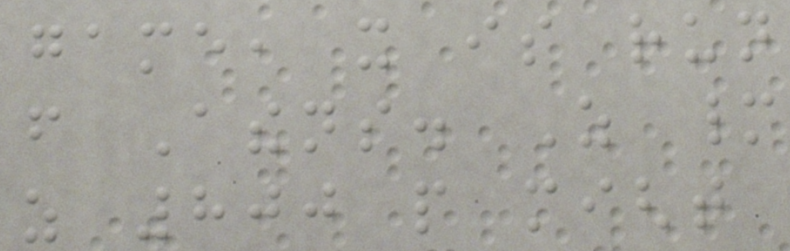game, it is run
from Athens. As many
as 800 people might
